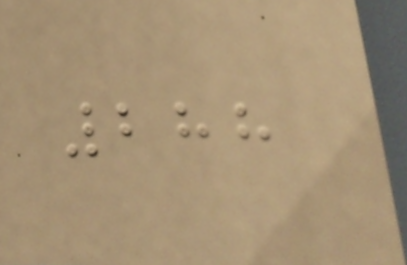288
